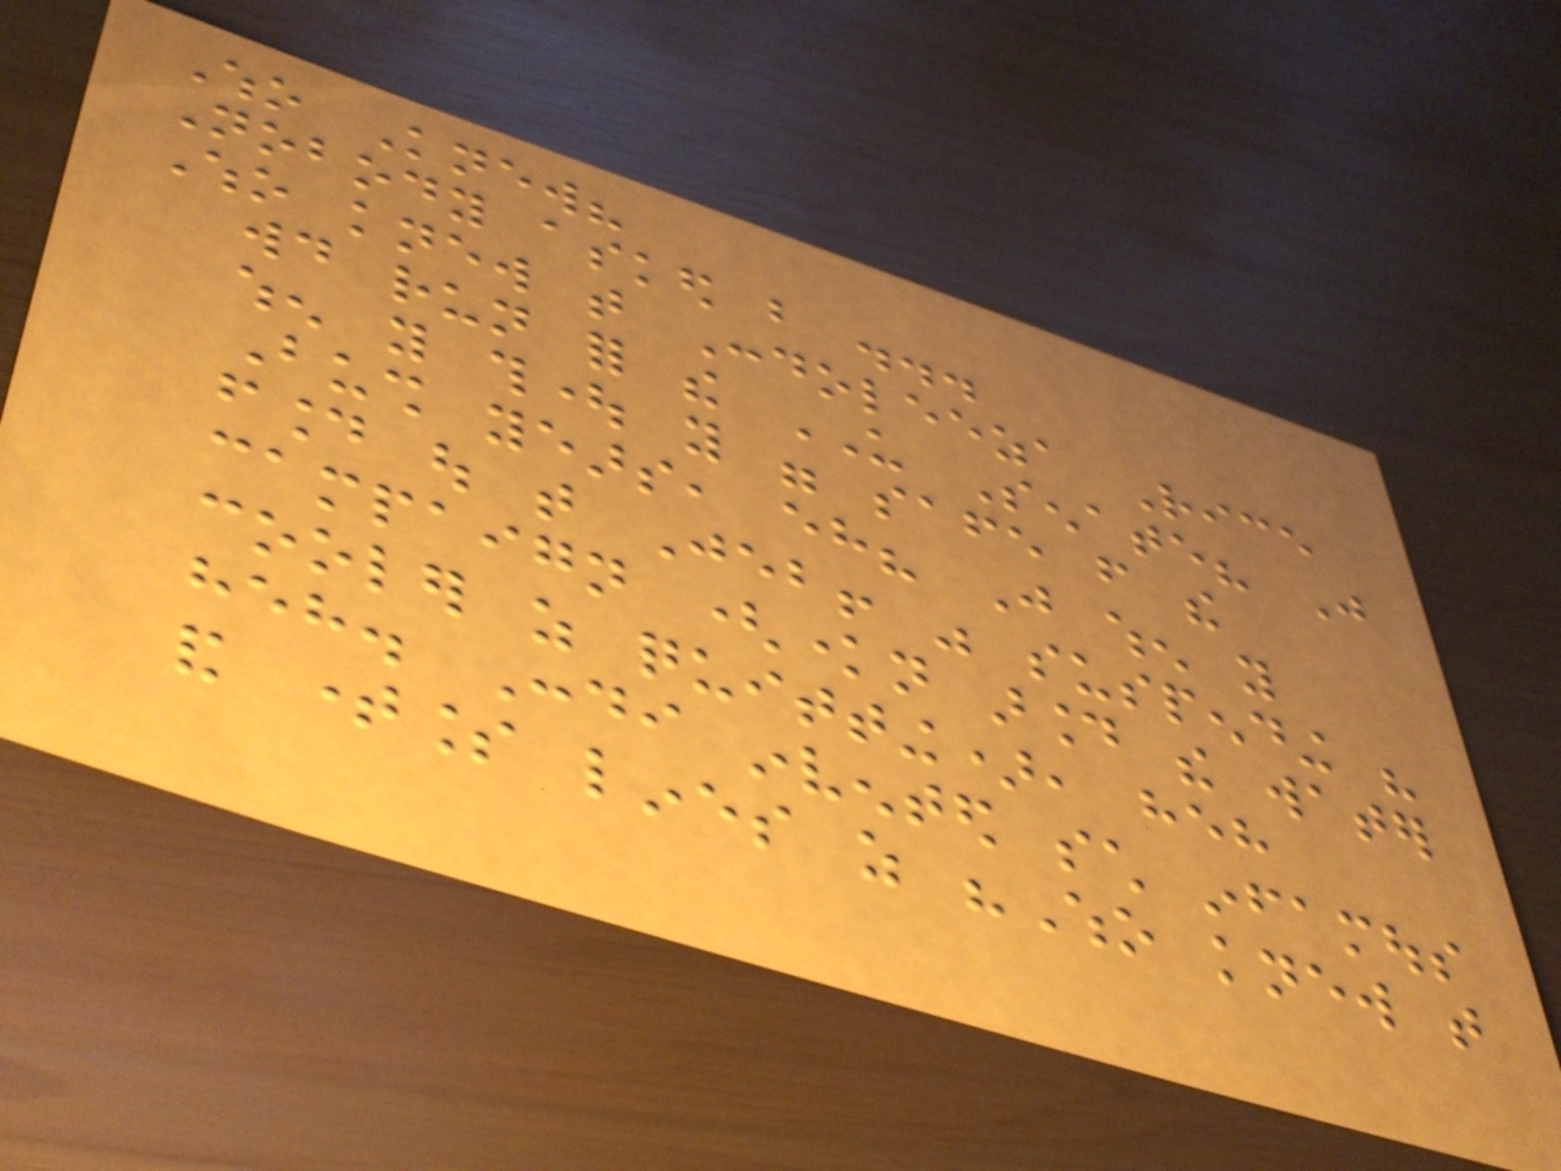Who Knew?
Nobody asked but ...
Who knew that Condoleeza Rice
would run for the US Senate? Just
when you thought you were safe from the
Bush years, eh? Just when you
found out that Jeb! was suspending his
campaign (known around the water
cooler as quitting), heh
heh. Condi invented such infamous
and timeless lines as "Who knew that
